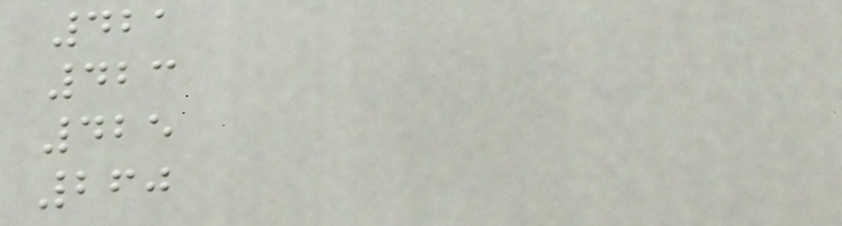421
423
425
260
